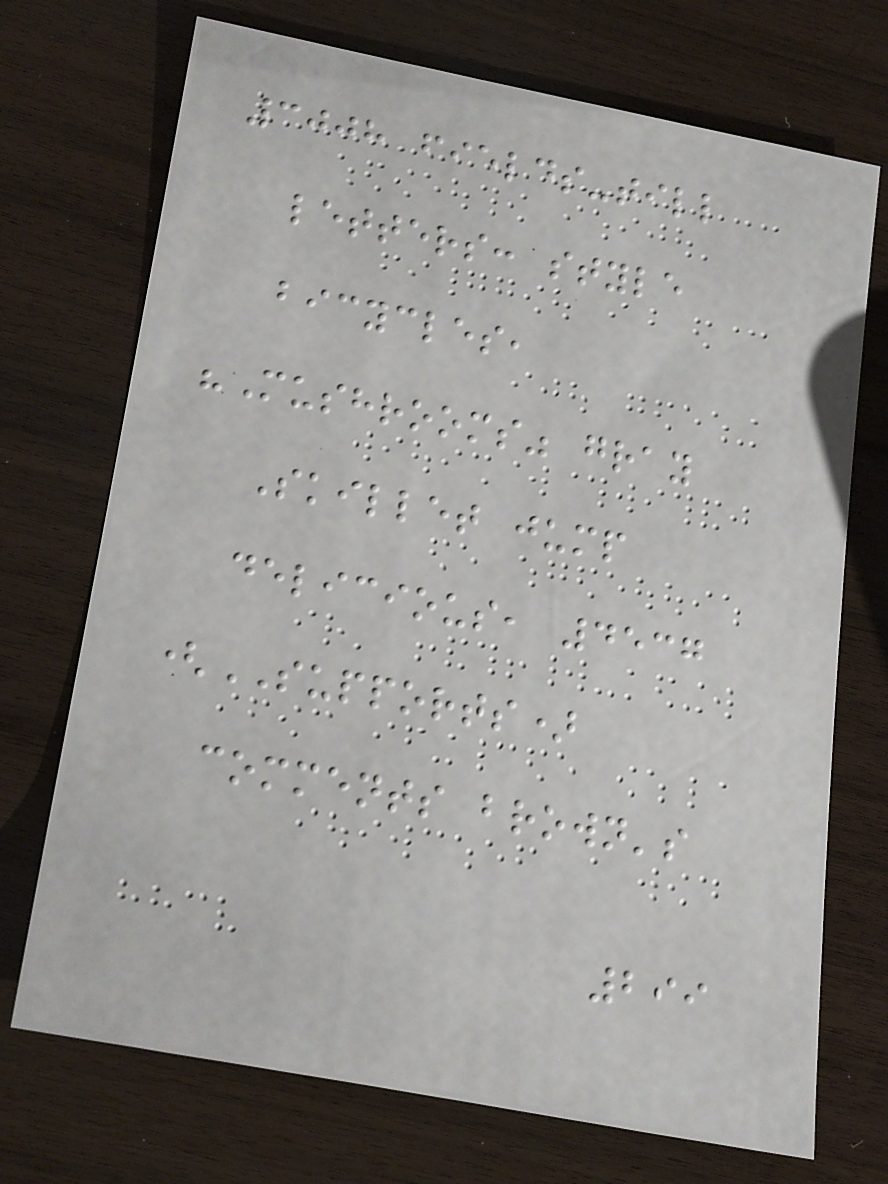3008 fields-till
letters: style
bicycles,
"Mushrooms" gray
Skillet jump
delicious, 4537
(SUPPORTS)
comments brown's
299
